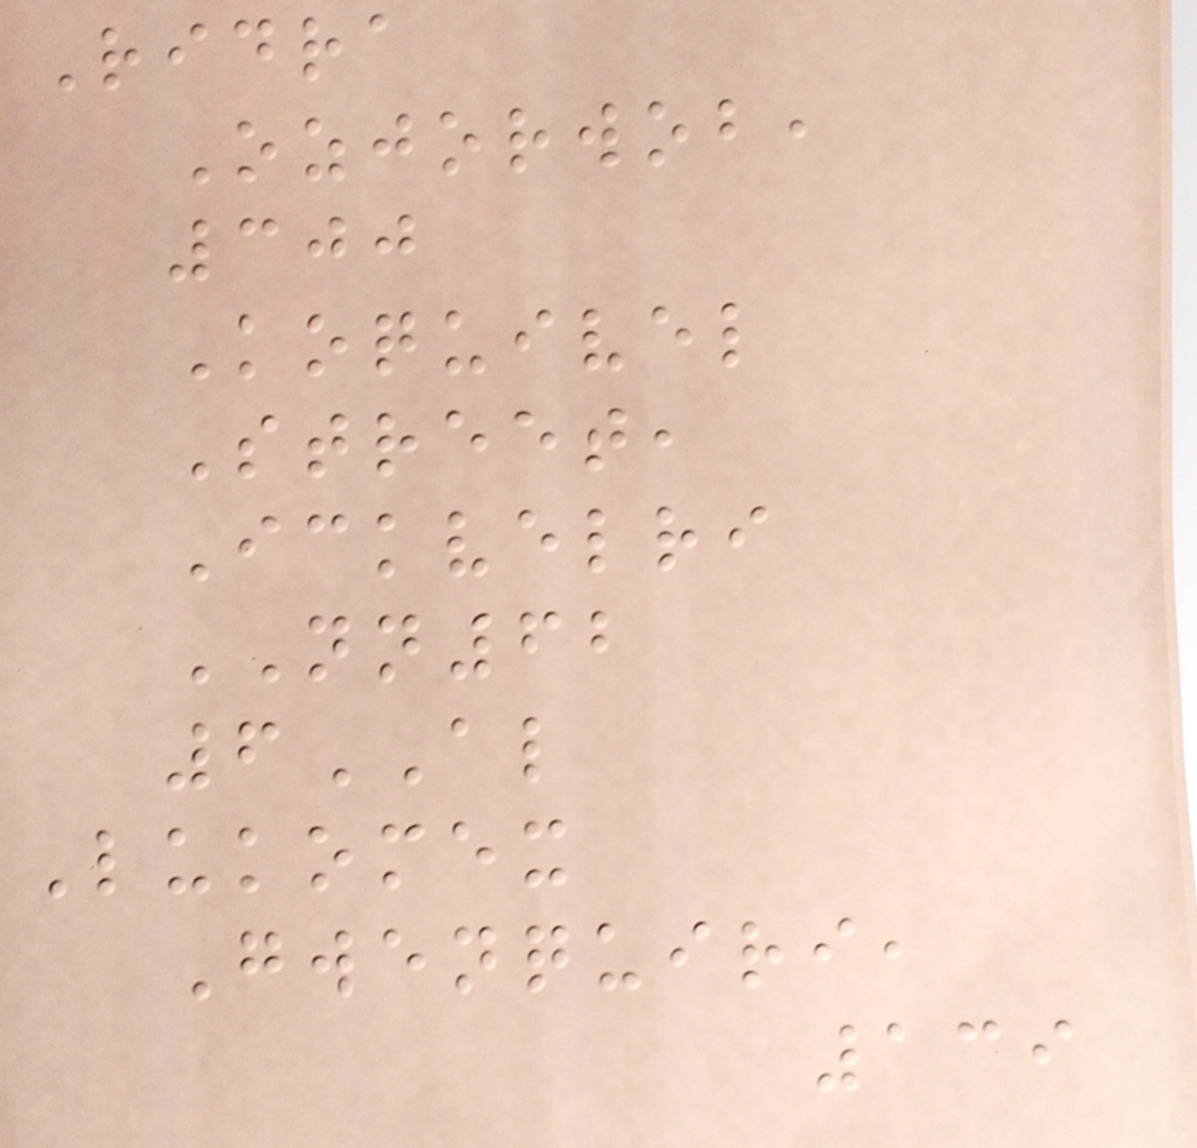Ridra
Ozjorwob,
300
Koquivel
Street,
Ickvelri
NN62
6AL
Lukomex
Gwenquiri,
139
